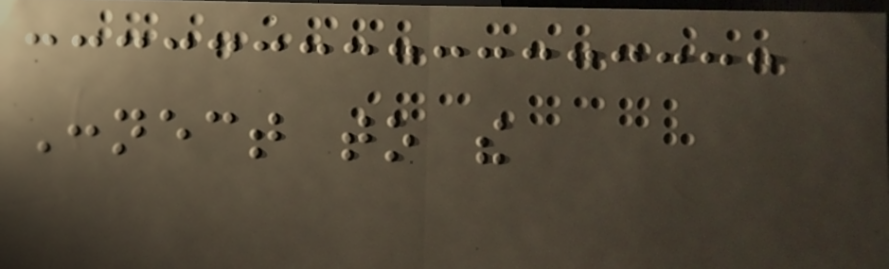Connect to the
